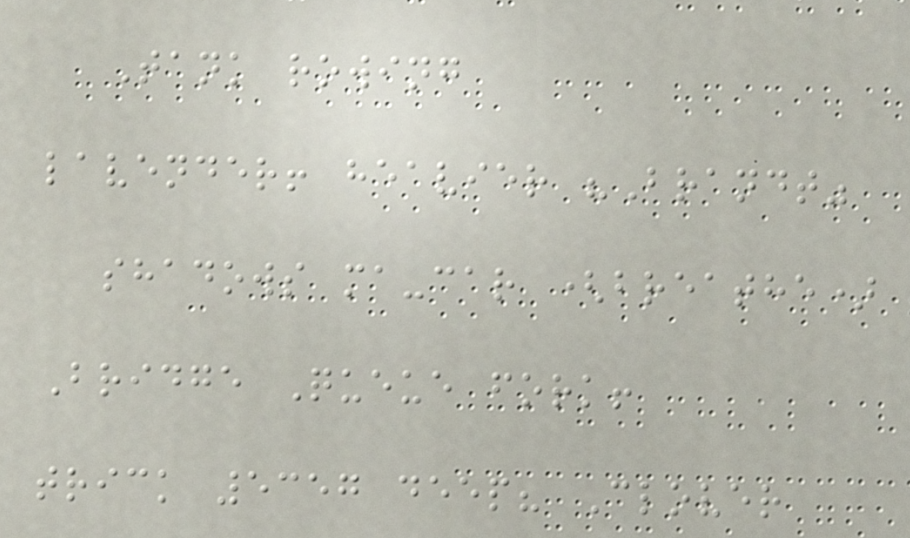Tank rowing
lavender! heavier "Brandt"
shadows ma-car (breathe)
Bridge Queue fork!
trick 5357 deep? Clover
